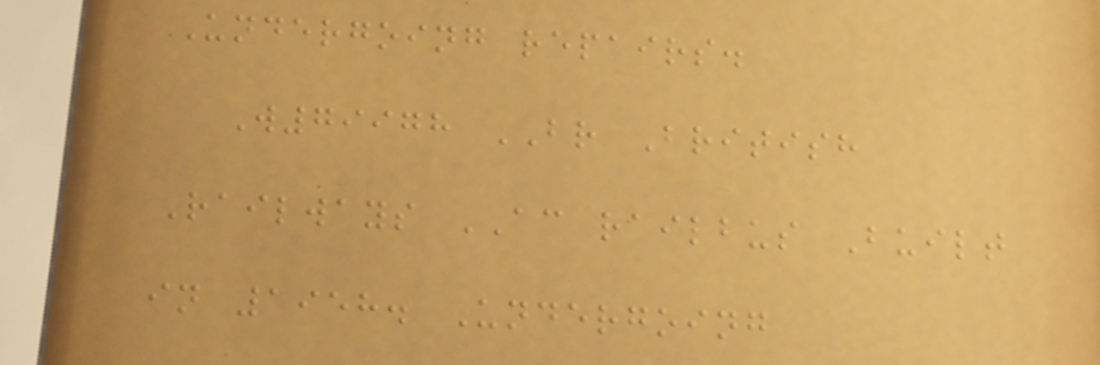Undergoing repairs.
W79978 BR British
Railways AC railbus Built
in 1958. Undergoing
